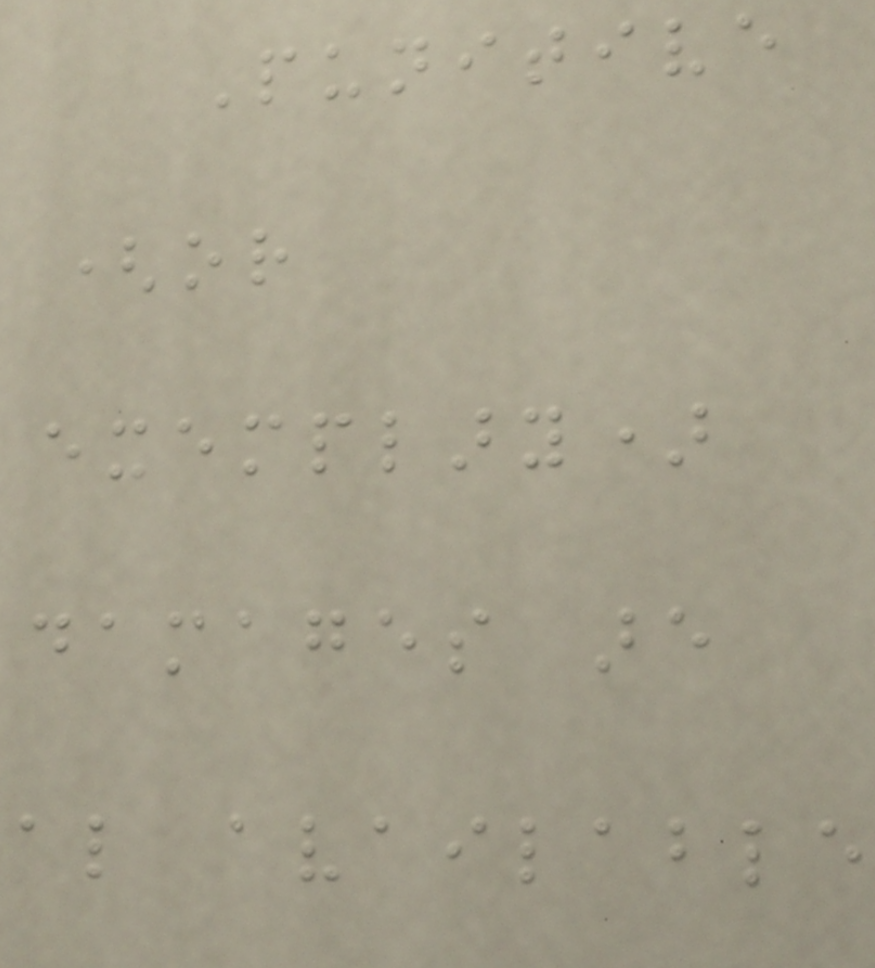Punitive
(or
exemplary)
damages are
also available
